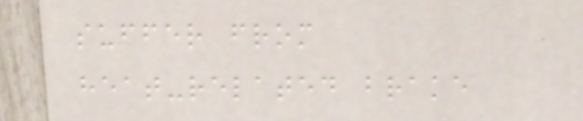suffer from
heat-related brake
